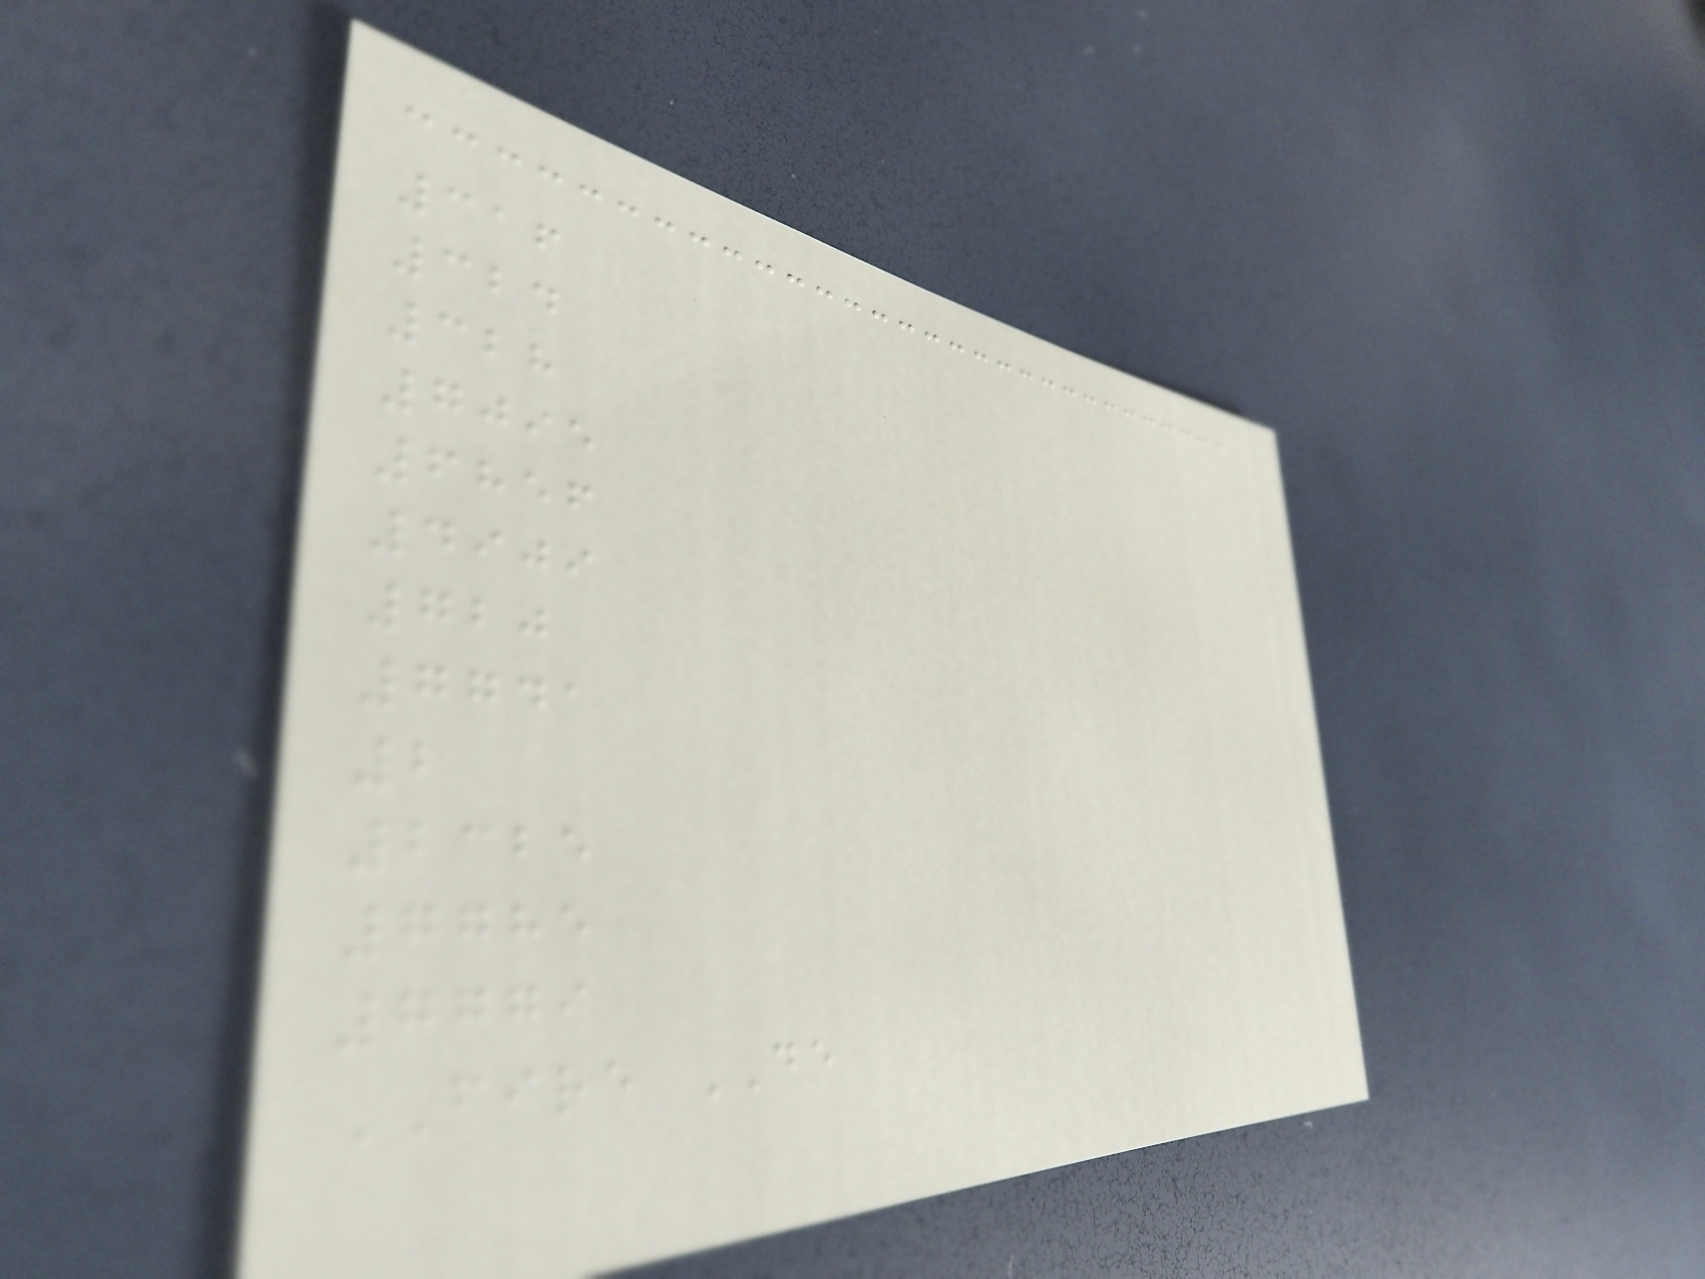316
324
328
7095
6856
4909
720
7741
2
2325
7785
7779
FIRE DE
